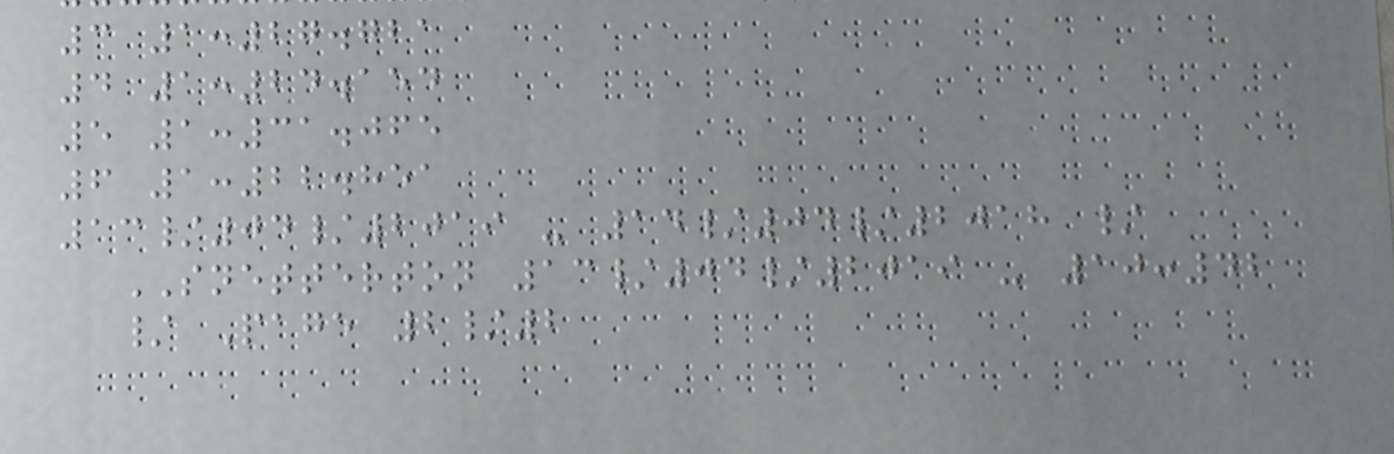3 1:27.721
4 1:24.154
5 1:31.065
6 1:22.851
13/04/2019 - 14/04/2018 /
SNETTERTON 13/04/2019 - 10:42
/ Page 2/2
